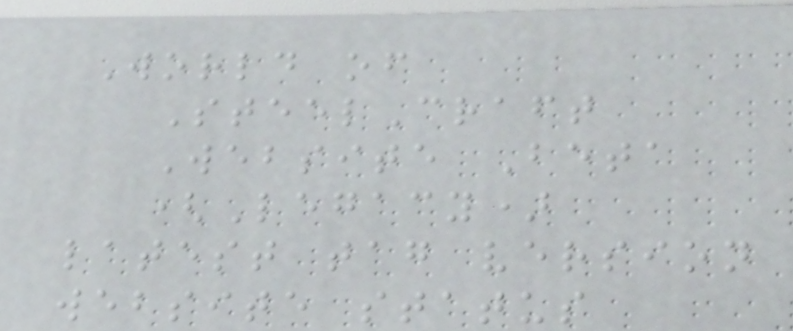World of
SteelCraft
Website Beta
(Legacy)
latest tag version
website status
